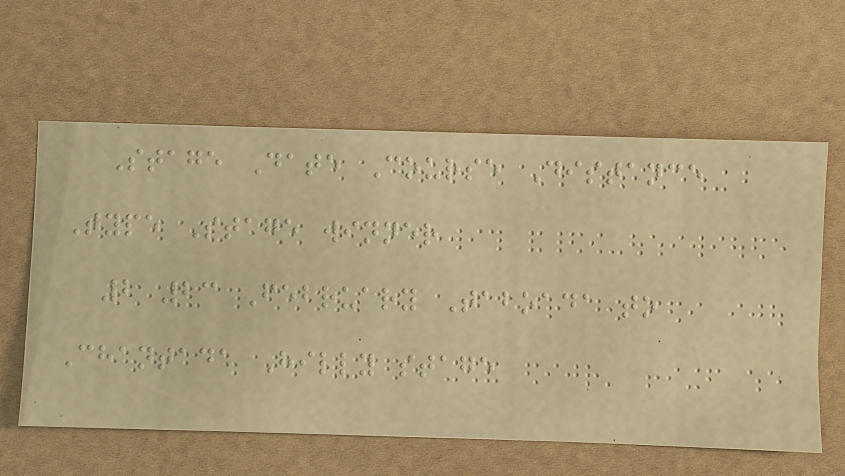Stage Date Course Distance
Type Stage winner
2 23 February Taboada to
Chantada Hilly stage
